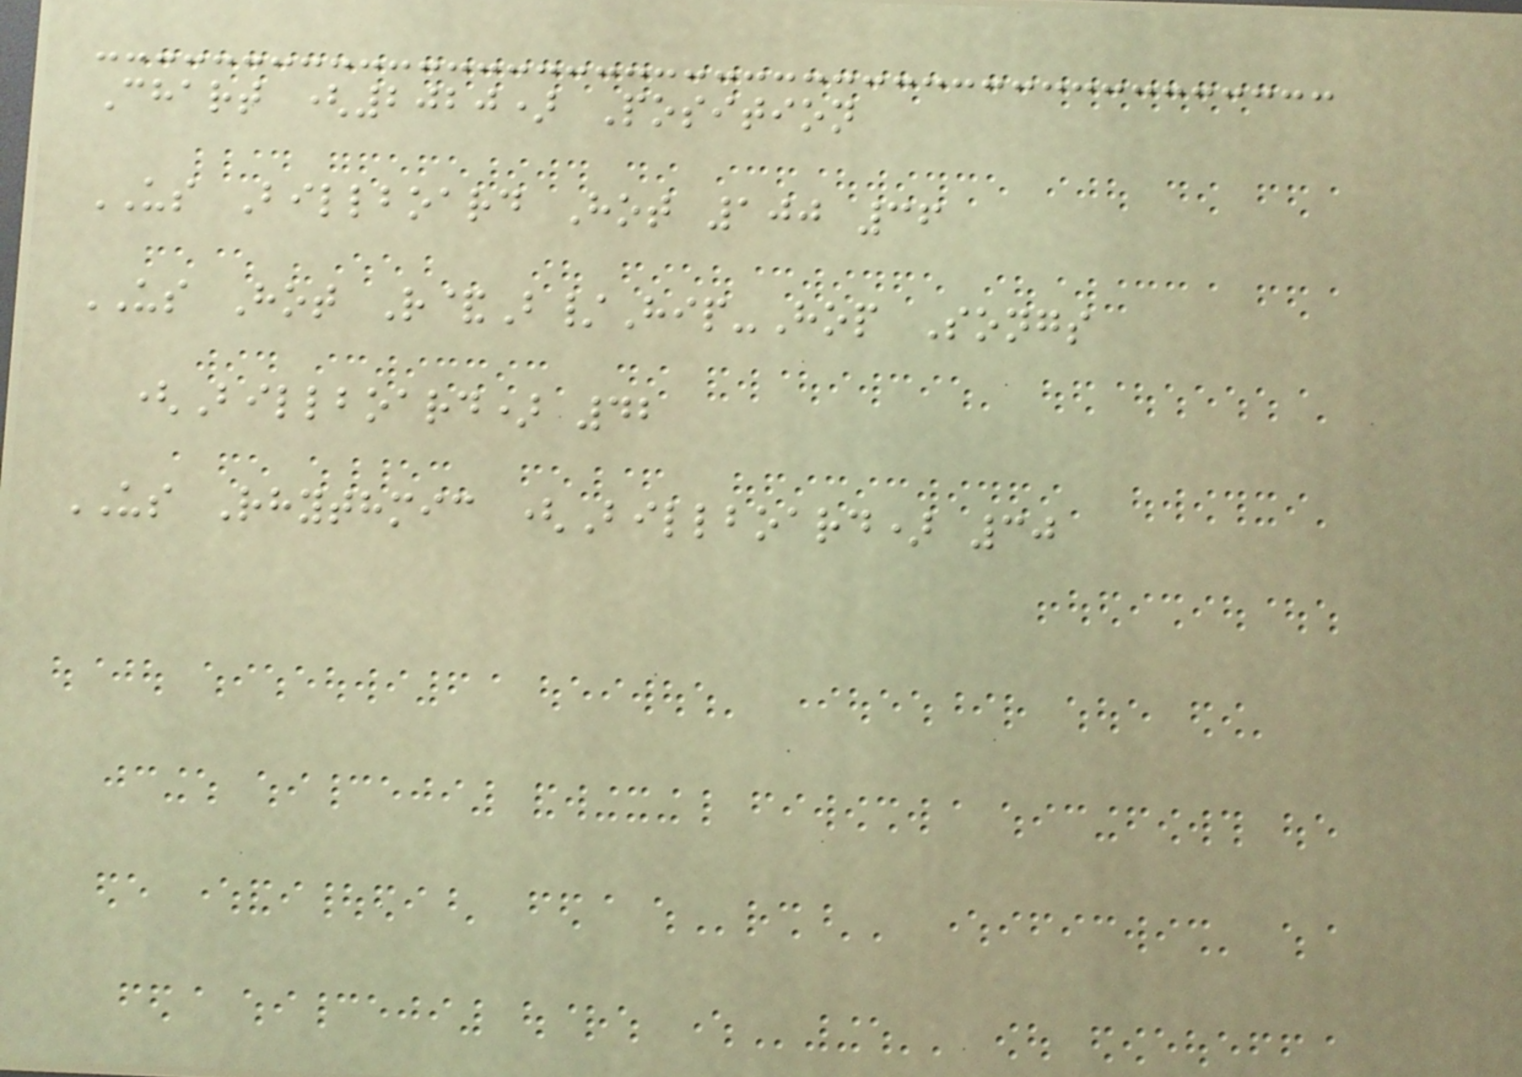Chart (2020) Position
US Billboard Hot 100 36
US Hot R&B/Hip-Hop Songs
(Billboard) 42
US Rhythmic (Billboard) 30
